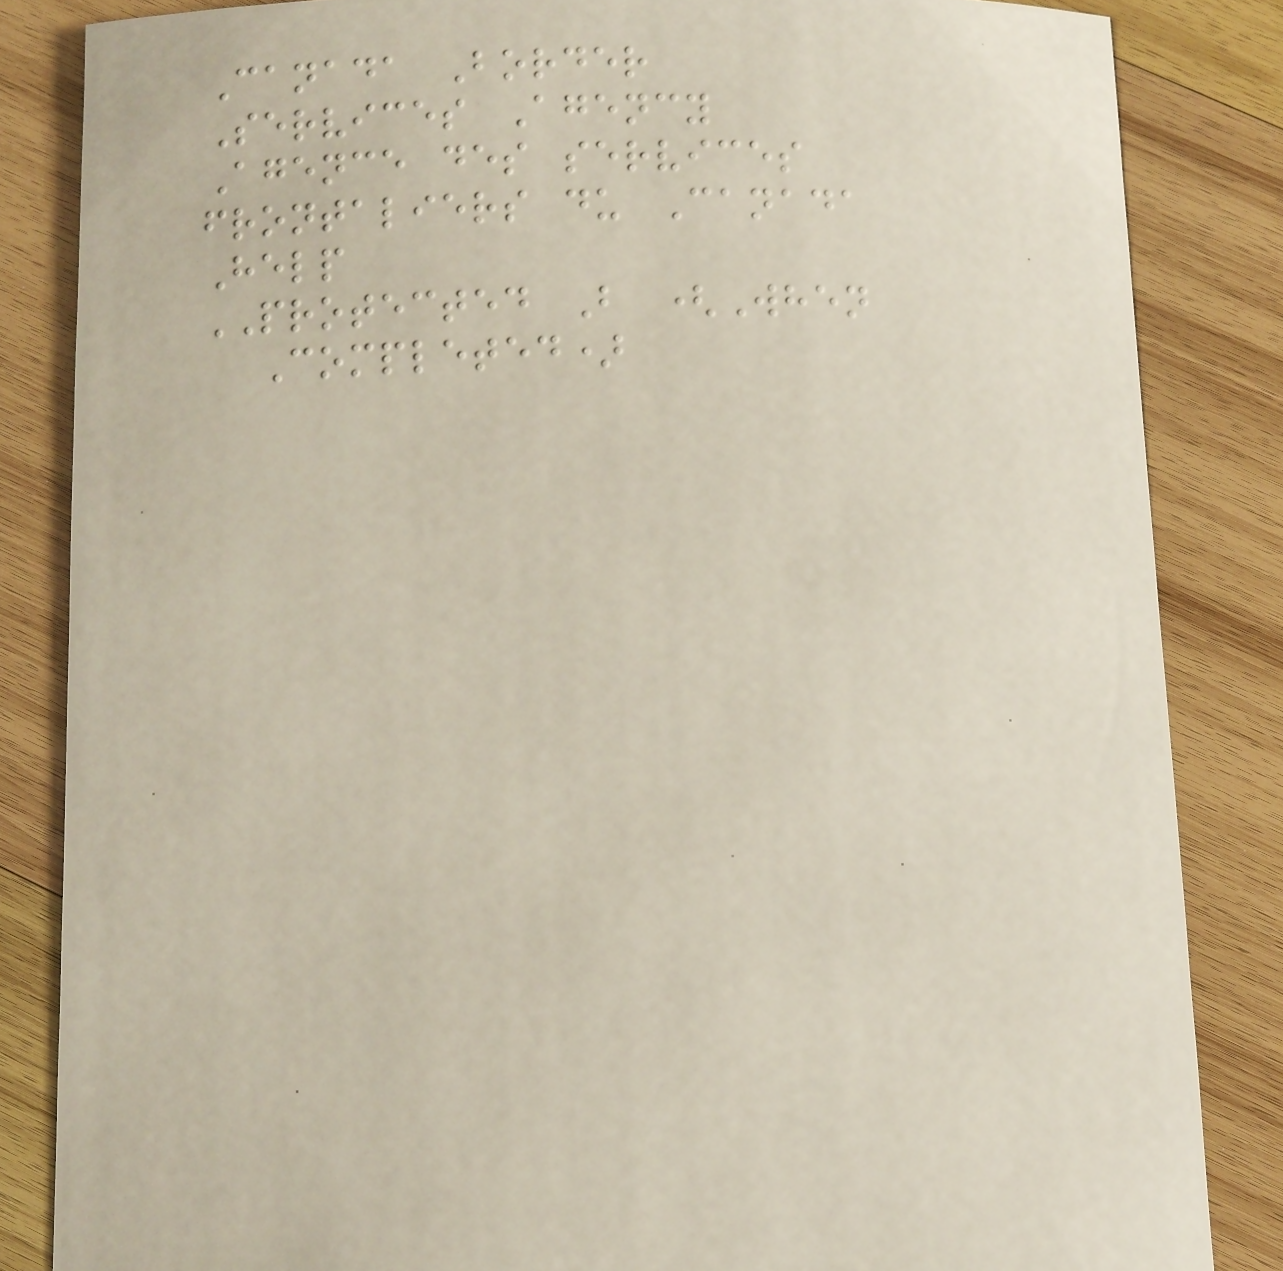Canada Border
Services Agency
Agence des services
frontaliers du Canada
Help
PROTECTED B (When
Completed)
